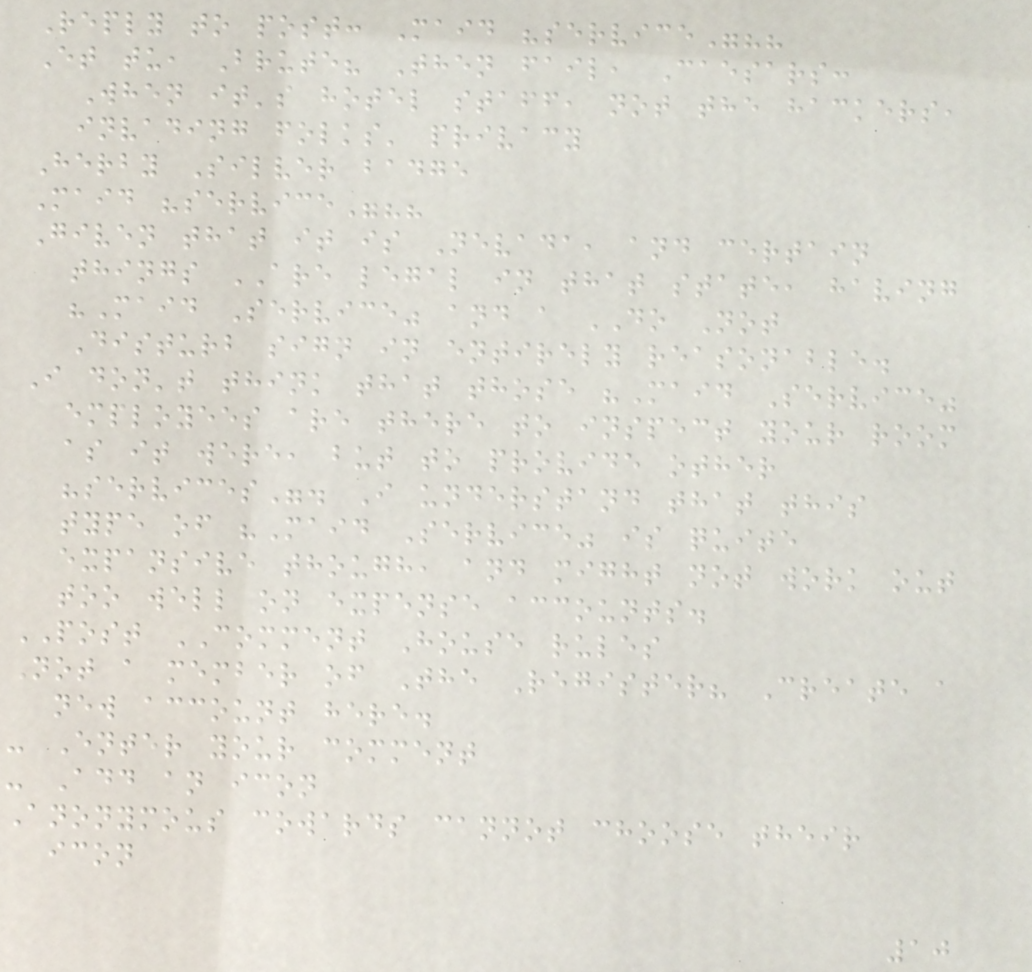Reply to post: Maid "service"??
Et tu, Brute? Then fail, Caesars:
When it's hotel staff, not the hackers,
invading folks' privacy
Herby Silver badge
Maid "service"??
Given that it is Nevada, and certain
things ARE legal in that state, having
"Maid Service" and a DO Not
Disturb sign in entirely reasonable.
I don't think that those "Maid Service"
employees are there to inspect your room
as it were, but to provide other
"services". I understand that this
type of "Maid Service" is quite
expansive though, and might not work out
too well on expense accounts.
POST COMMENT House rules
Not a member of The Register? Create a
new account here.
- Enter your comment
- Add an icon
Anonymous cowards cannot choose their
icon
10
